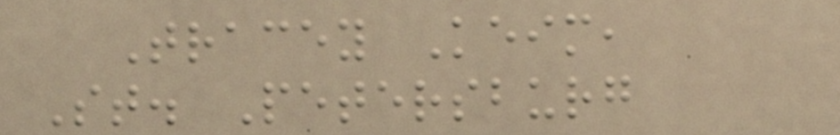Tracey Keim,
St. Petersburg
